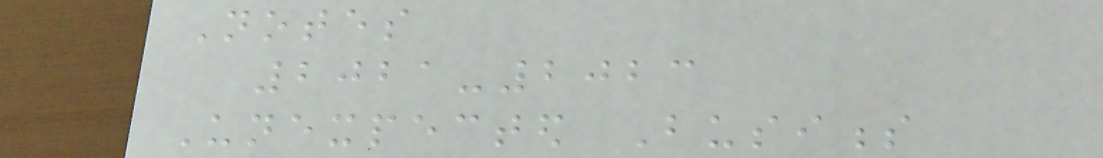Notes
2021-2023
Unexpected Business
